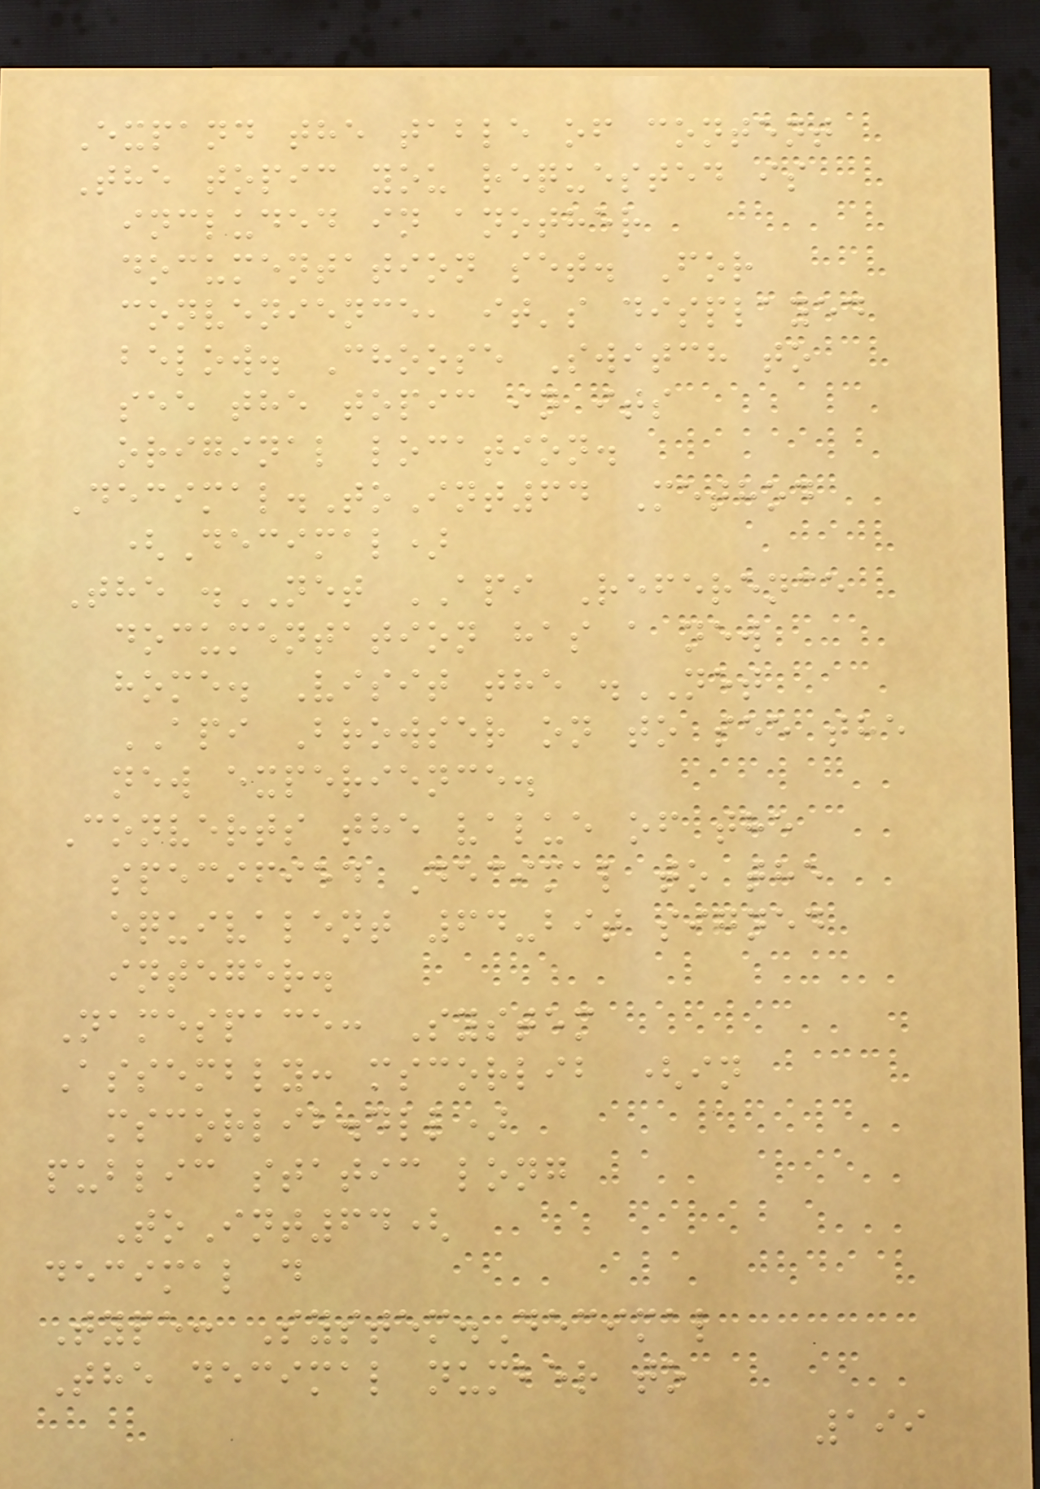Expand the table of content
The topic you requested is
included in another
documentation set. For
convenience, it's displayed
below. Choose Switch to
see the topic in its
original location.
Decimal.ToInt64 Method
(Decimal)
The .NET API Reference
documentation has a new
home. Visit the .NET
API Browser on to see the
new experience.
Converts the value of the
specified Decimal to the
equivalent 64-bit signed
integer.
Namespace: System
Assembly: mscorlib (in
mscorlib.dll)
public static long
ToInt64(
decimal d
Type: System.Decimal
The decimal number to
199
